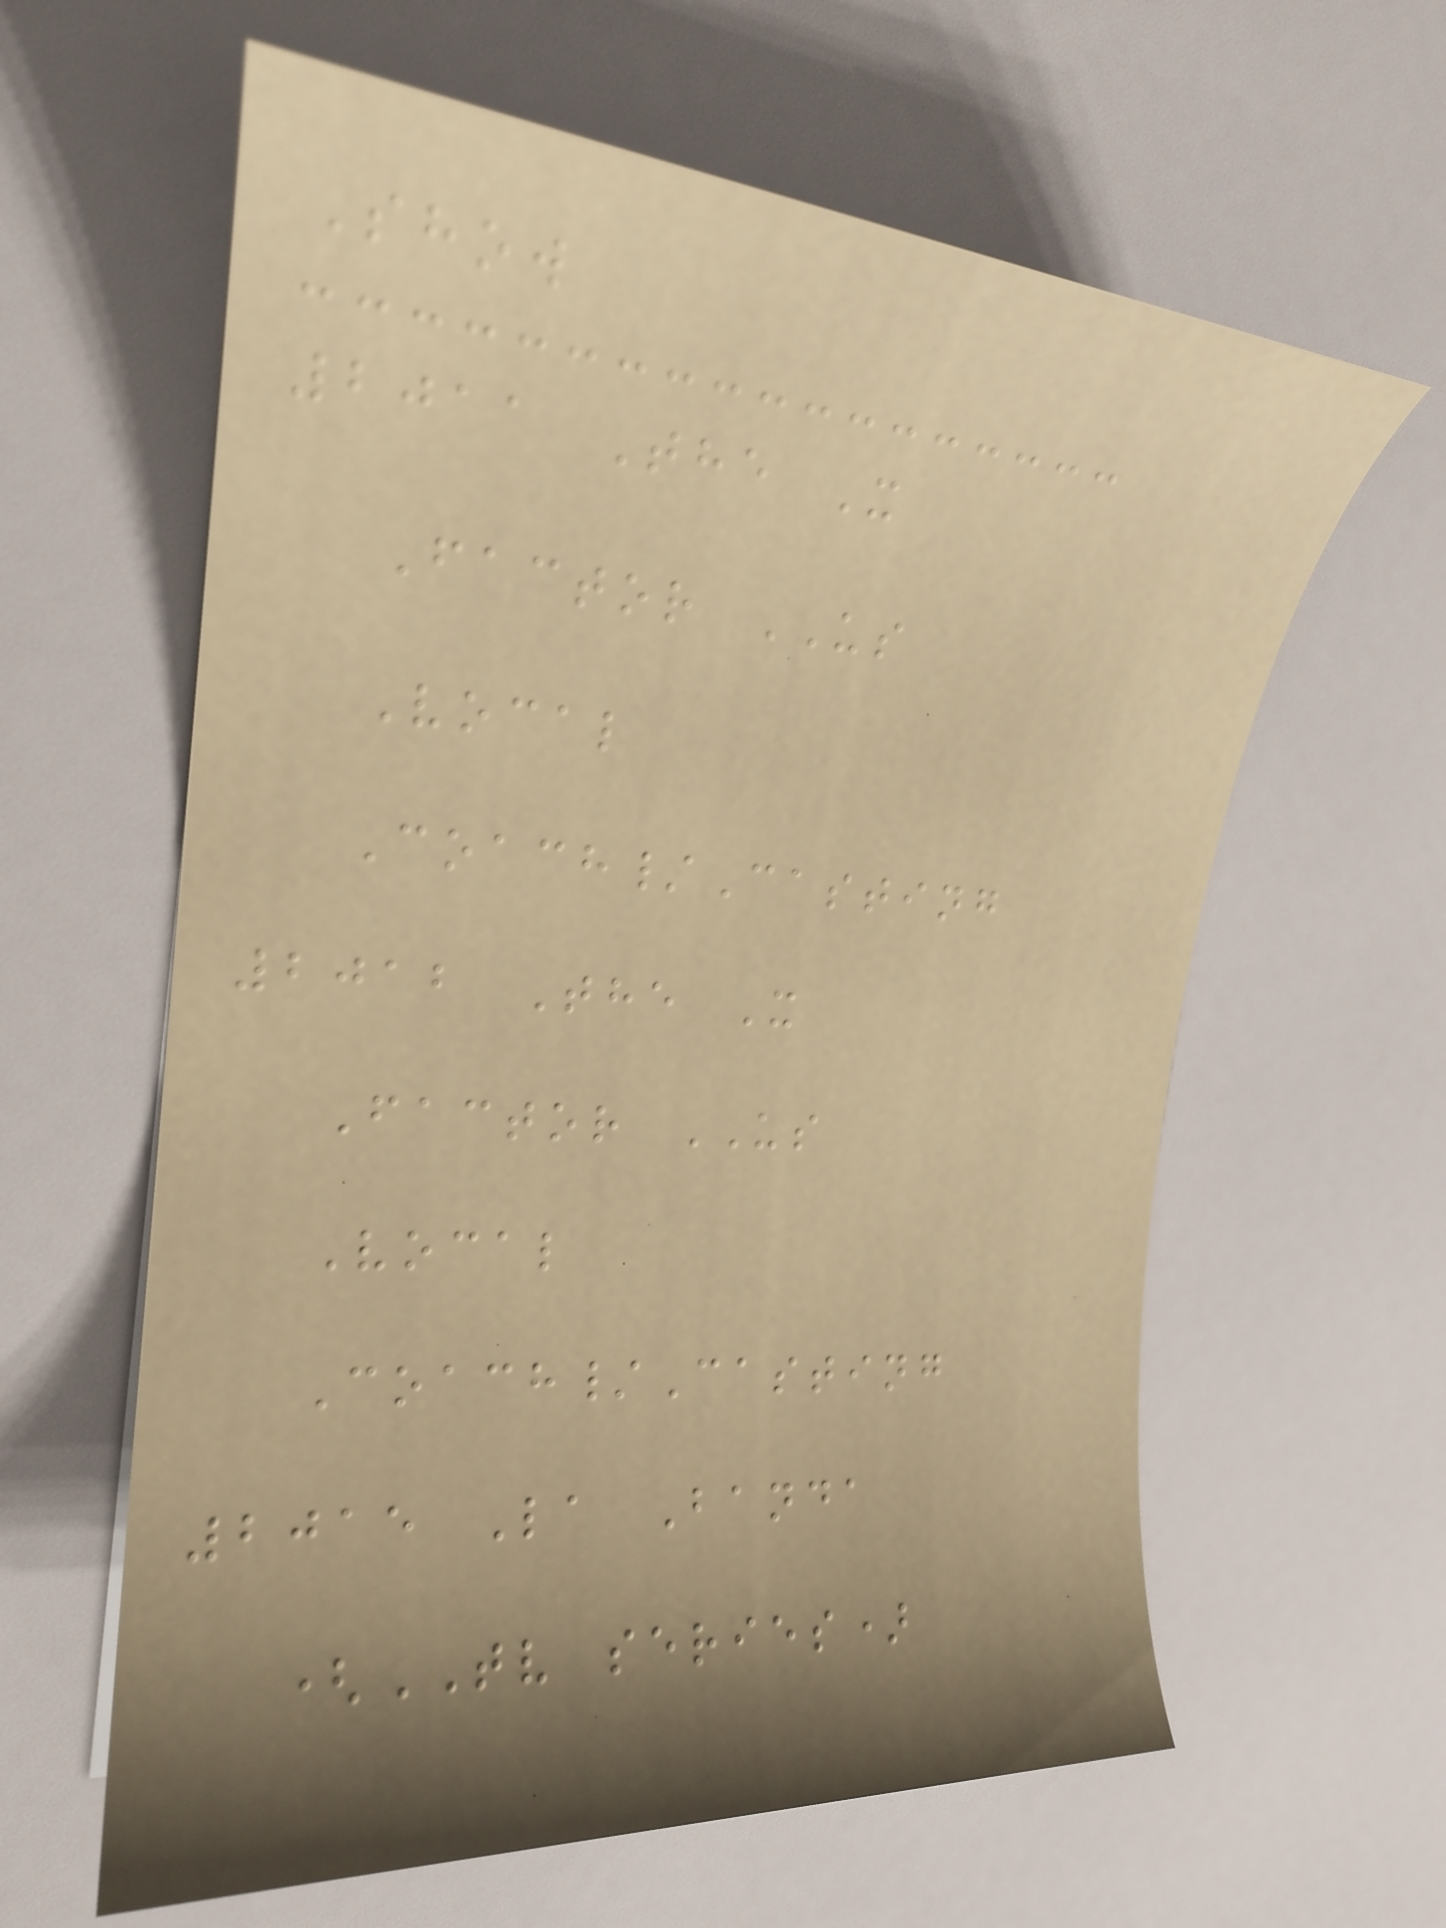Show
2011 The X
Factor US
Vocal
Coach/Casting
2012 The X
Factor US
Vocal
Coach/Casting
2015 La Banda
(TV series)
